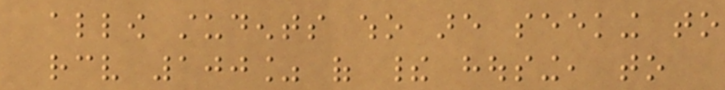allow students who are seeking to
receive 100% of their housing, to
